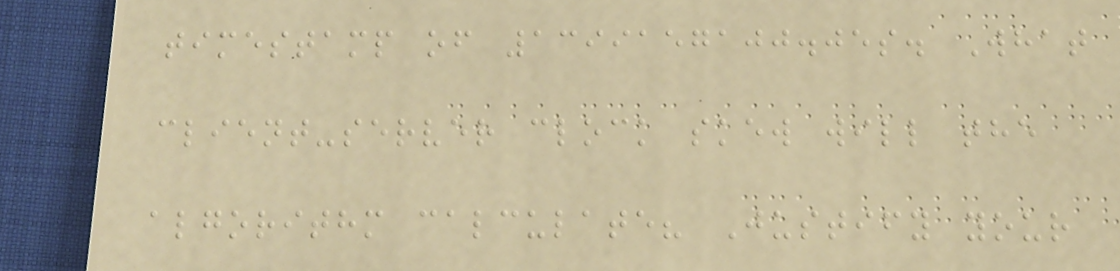timestamp of 1399157100.05s. What
client-server clock skew will the
algorithm calculate? Justify your
